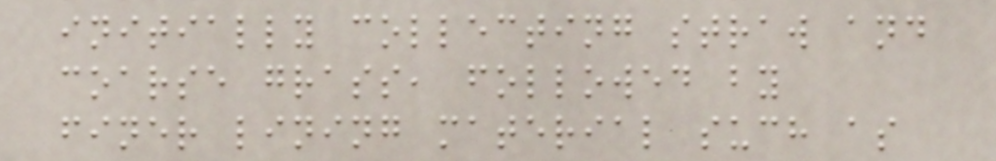initially collecting straw and
coarse grass, followed by
finer lining material such as
